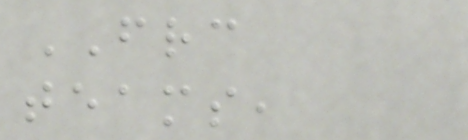FRC
teams,
